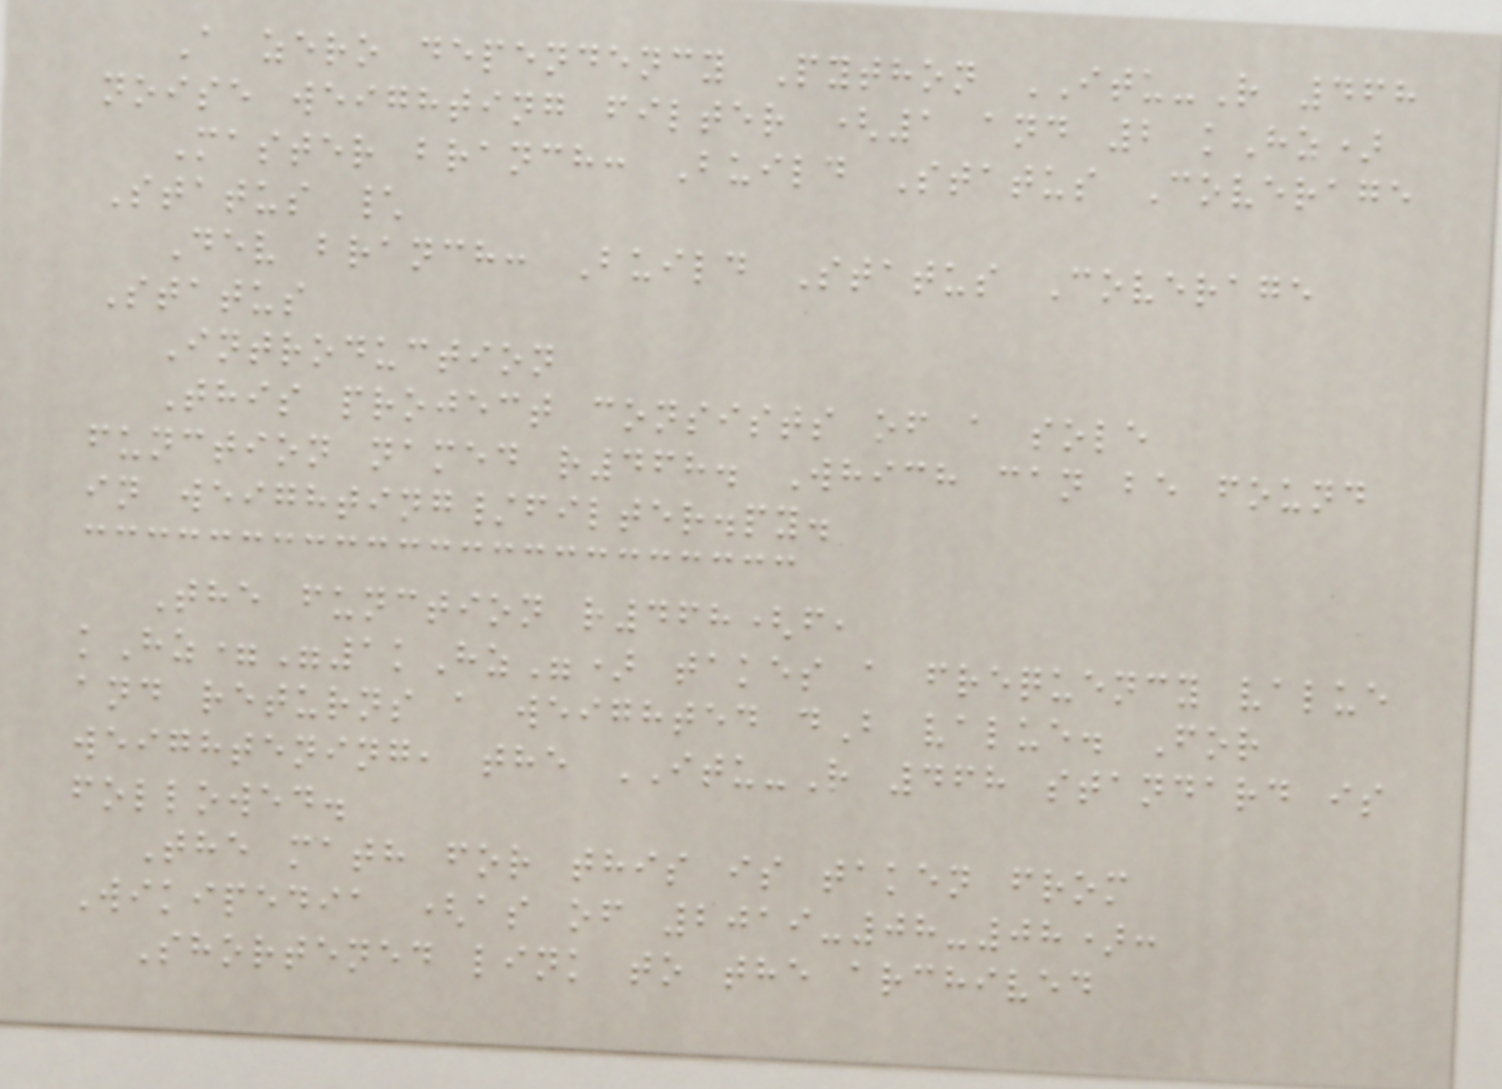A zero dependency Python ITU-R 468
noise weighting filter (1 and 2 kHz)
Master branch: Build Status Coverage
Status \
Dev branch: Build Status Coverage
Status
Introduction
This project consists of a sole
function named r468. Which can be found
in weighting/filter.py.
The function r468(f,
kHz="1kHz") takes a frequency value
and returns a weighted dB value. For
weightening, the ITU-R 468 standard is
followed.
The math for this is taken from
Wikipedia (as of 2019-08-08):
Shortened link to the archived
